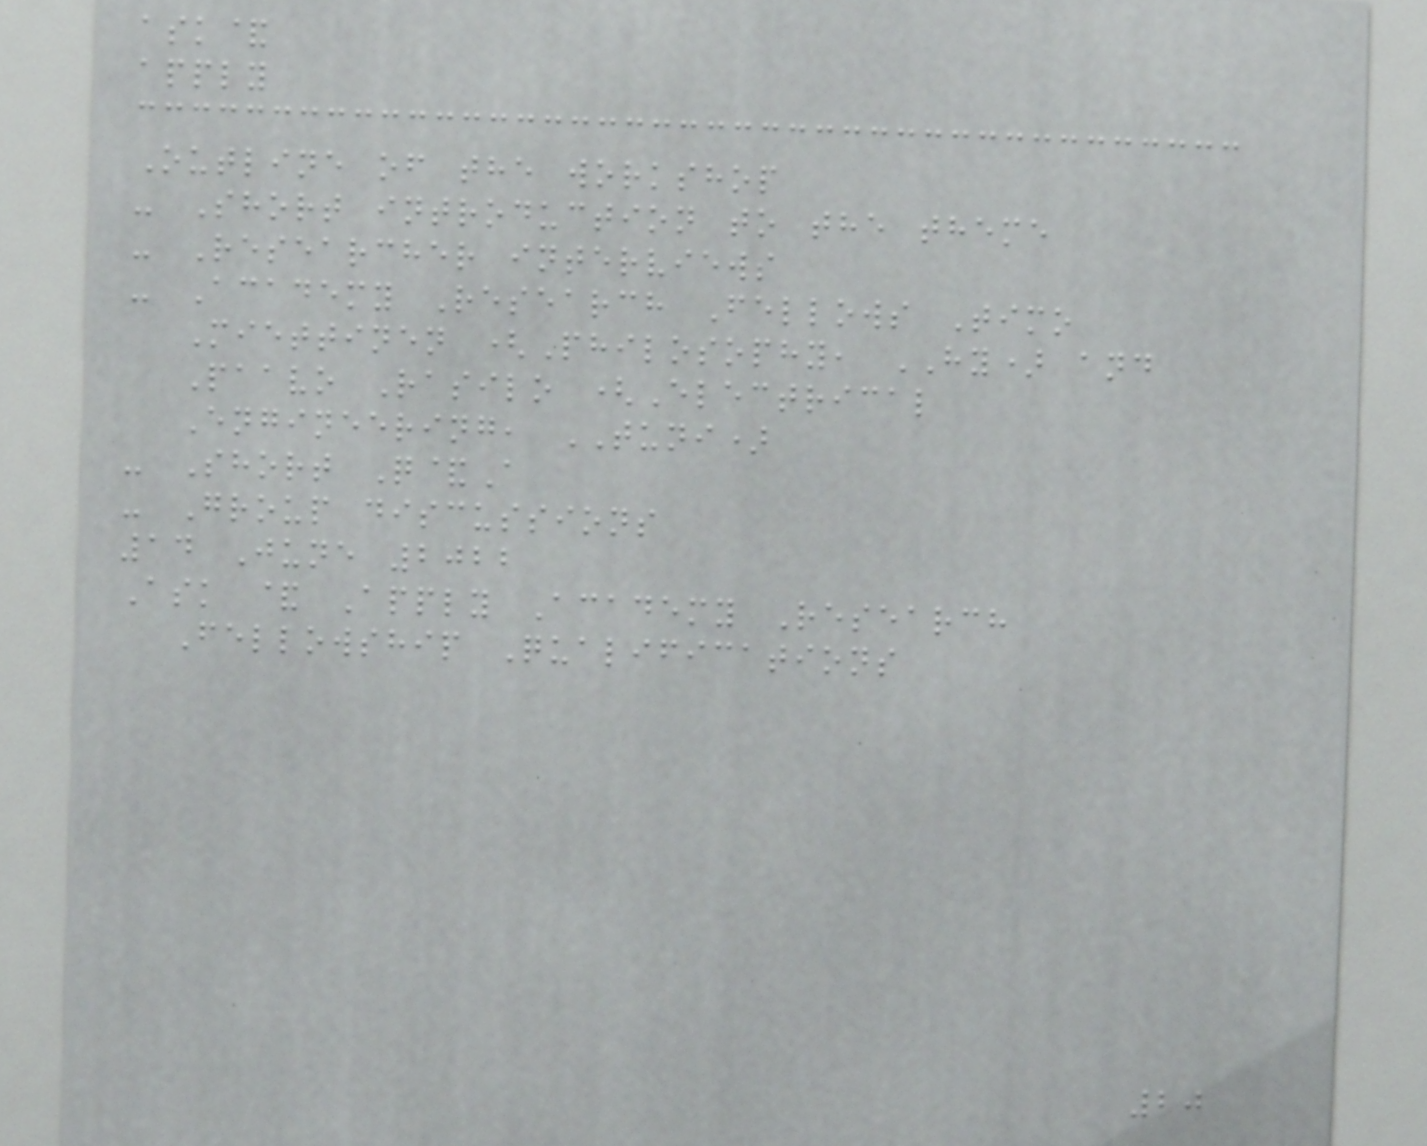ask&
apply
Outline of the workshop
- Short introduction to the theme
- Researcher interviews
- Academy Research Fellows Timo
Miettinen (Philosophy, HY) and
Paavo Rasilo (Electrical
Engineering, TUNI)
- Short Q&A
- Group discussions
14 June 2022
Ask & Apply Academy Research
Fellowship Qualifications
20
